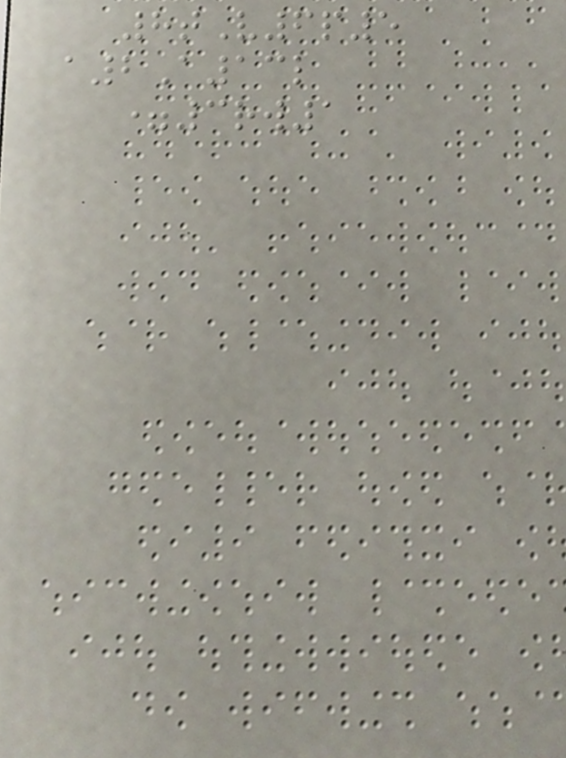8tV6p5
a2A13l
=3rw1
